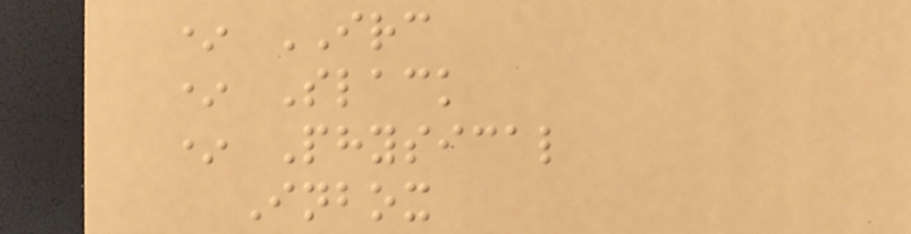* IRC
* Slack
* Physical
Inbox
